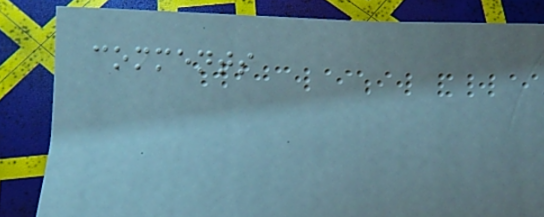comments
